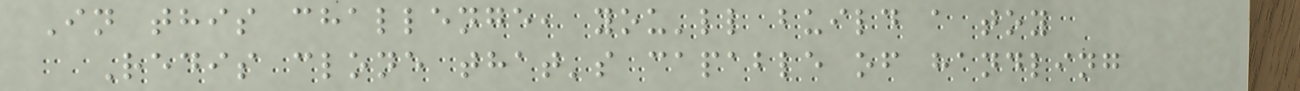In this challenge, you'll build a toy
Redis clone that's capable of handling
